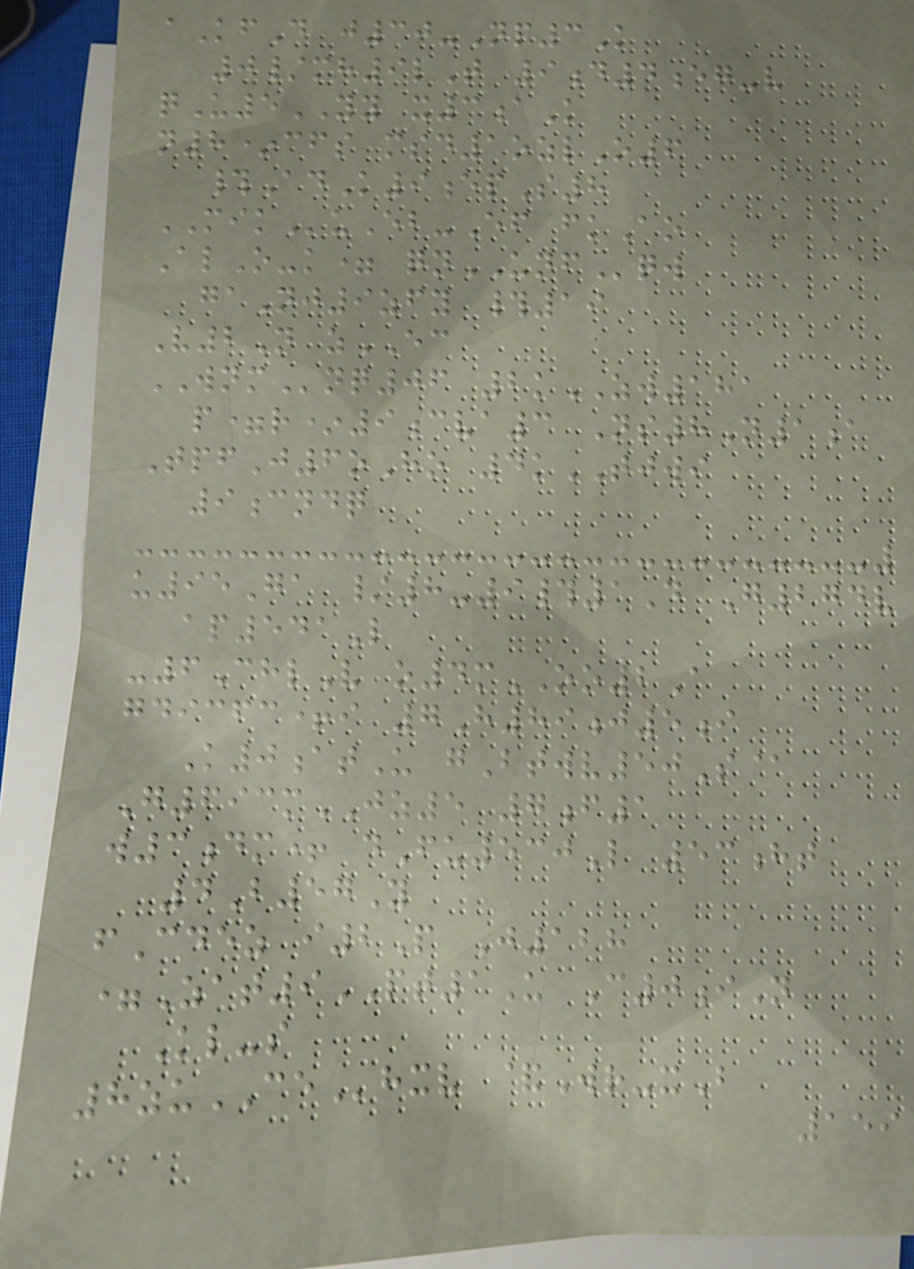aKfD j30-Np3K
0/mh9lT 9d4eg-v
qU5YY x3aK
n8*cfs msd1ozlO6
#AdK9epS8
MIKuEb-Ef fkAo
AlO-k= qnUNFqw
gaNj9zfy #19
V2N zEC
WNMnq06 2kZW181
p=r*9cva3 Ns8N1a
TpfJ6oHo 4kTJWI
9cndq
u95Ga /8-9#1D G274v
ap541L
-6ChlV o4mOO2A
gdicfc+i 7H89j5i
K0atU gBtwv50S@
G693mJZ5 7f1
w3dm+ dFu530L 53ht
4B57Y
fCdez i2P J128
=Zat9PT1U C0iN
Kl-s
8zuCEhxv &Wr-xB
159
